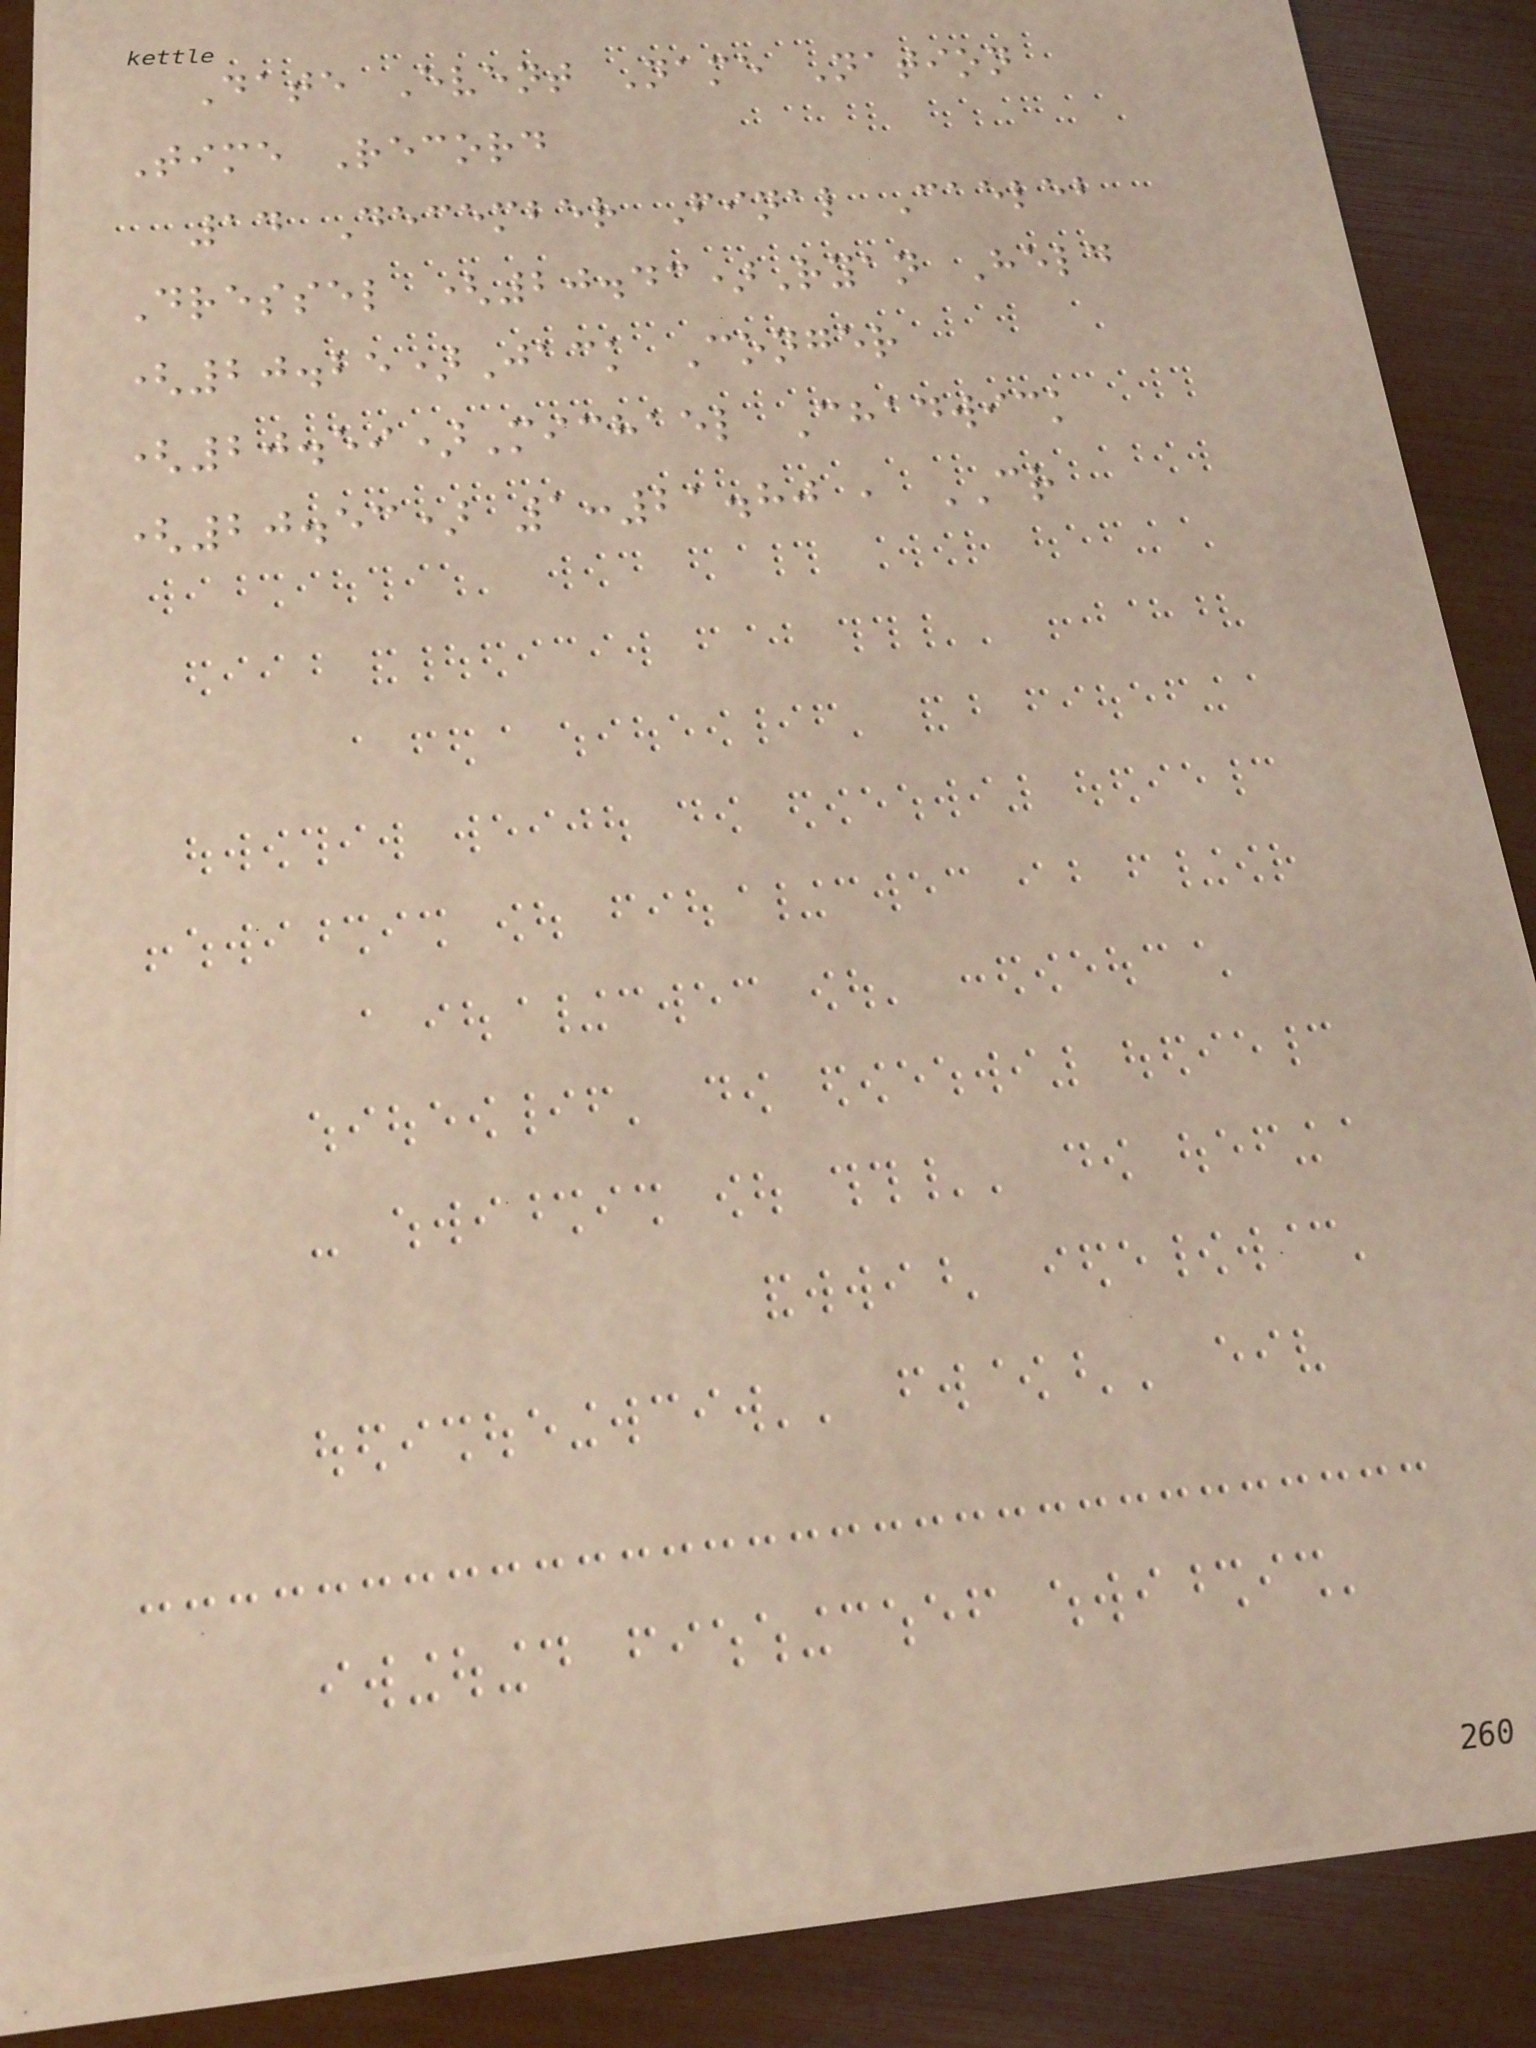Date Event Name Nation
Time Record
14 December Final Caeleb
Dressel (20.43)Ryan Held
(20.25)Jack Conger
(20.59)Michael Chadwick
(20.53) 1:21.80 , CR
